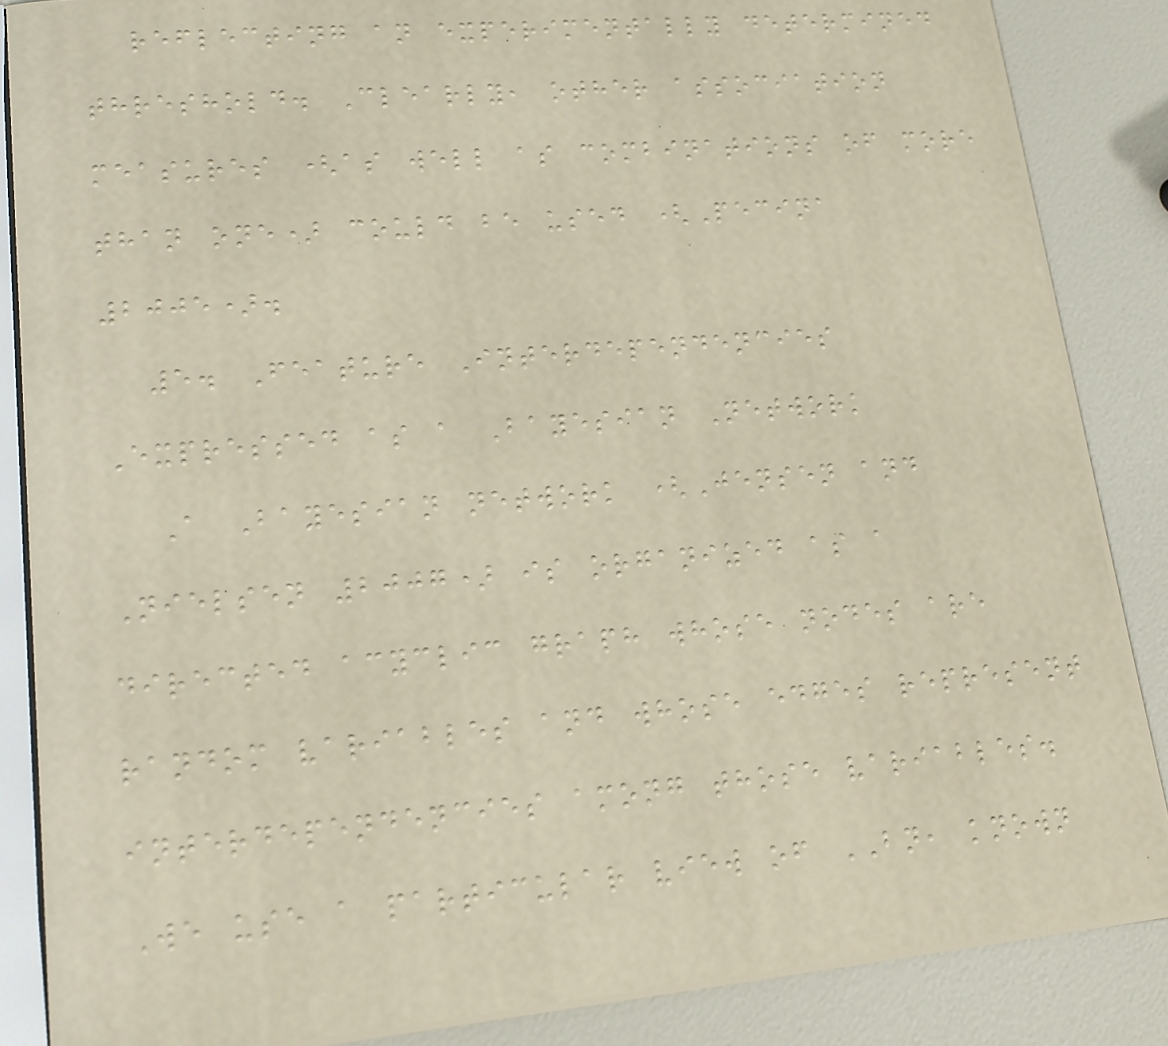reflecting an experimentally determined
threshold. Clearly, other association
measures (as well as combinations of more
than one) could be used (Pecina
2005).
5. Feature Interdependencies
Expressed as a Bayesian Network
A Bayesian network (Jensen and
Nielsen 2007) is organized as a
directed acyclic graph whose nodes are
random variables and whose edges represent
interdependencies among those variables.
We use a particular view of BN, known
